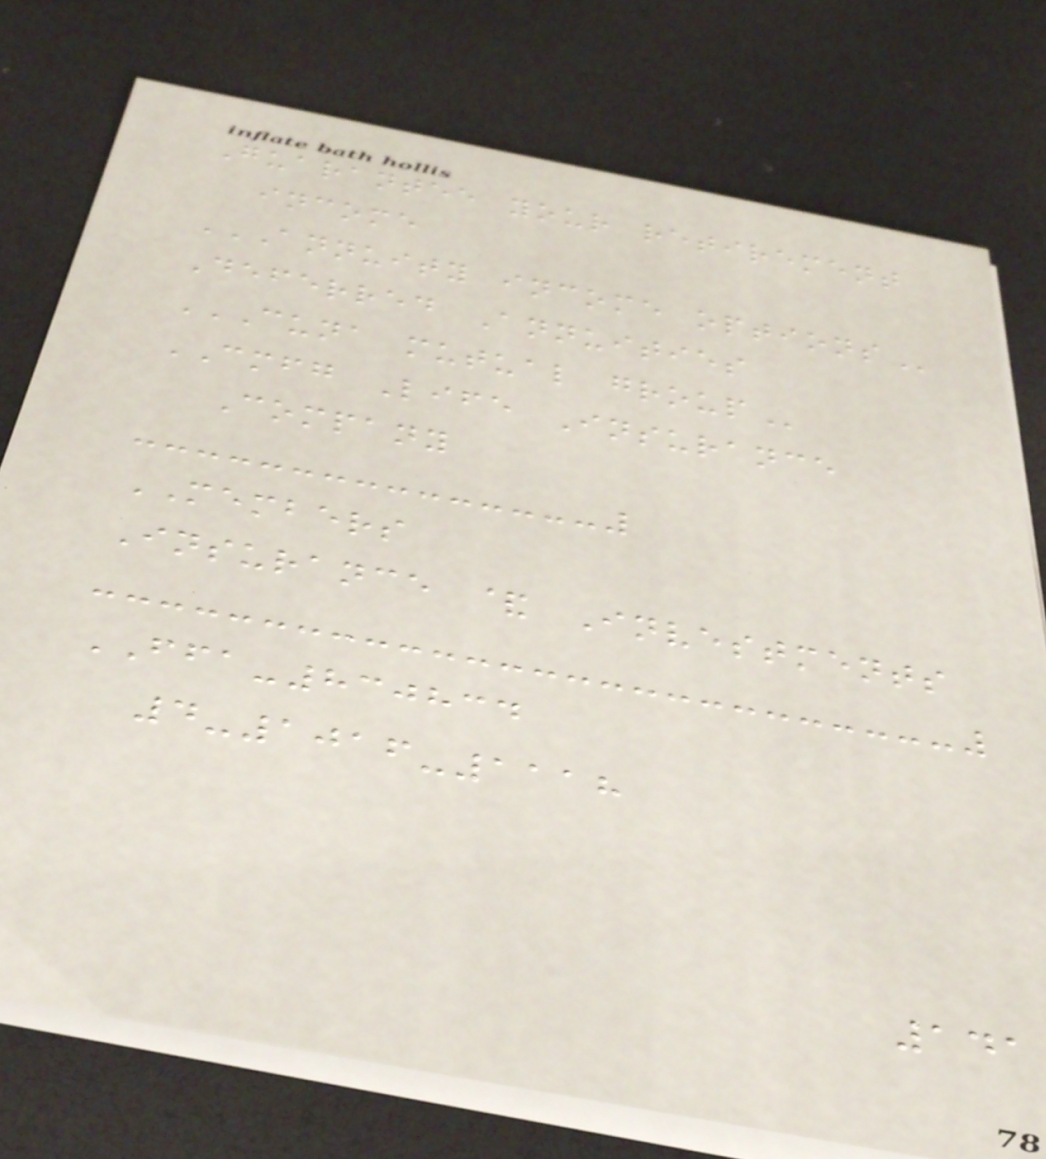Guarantee your retirement
income
ANNUITY INCOME OPTIONS
Deferred Annuities
CUNA MUTUAL GROUP
CMFG Life Insurance
Company
MEMBERS
Insurance & Investments
FFA-830834
4-1016-1118
141
